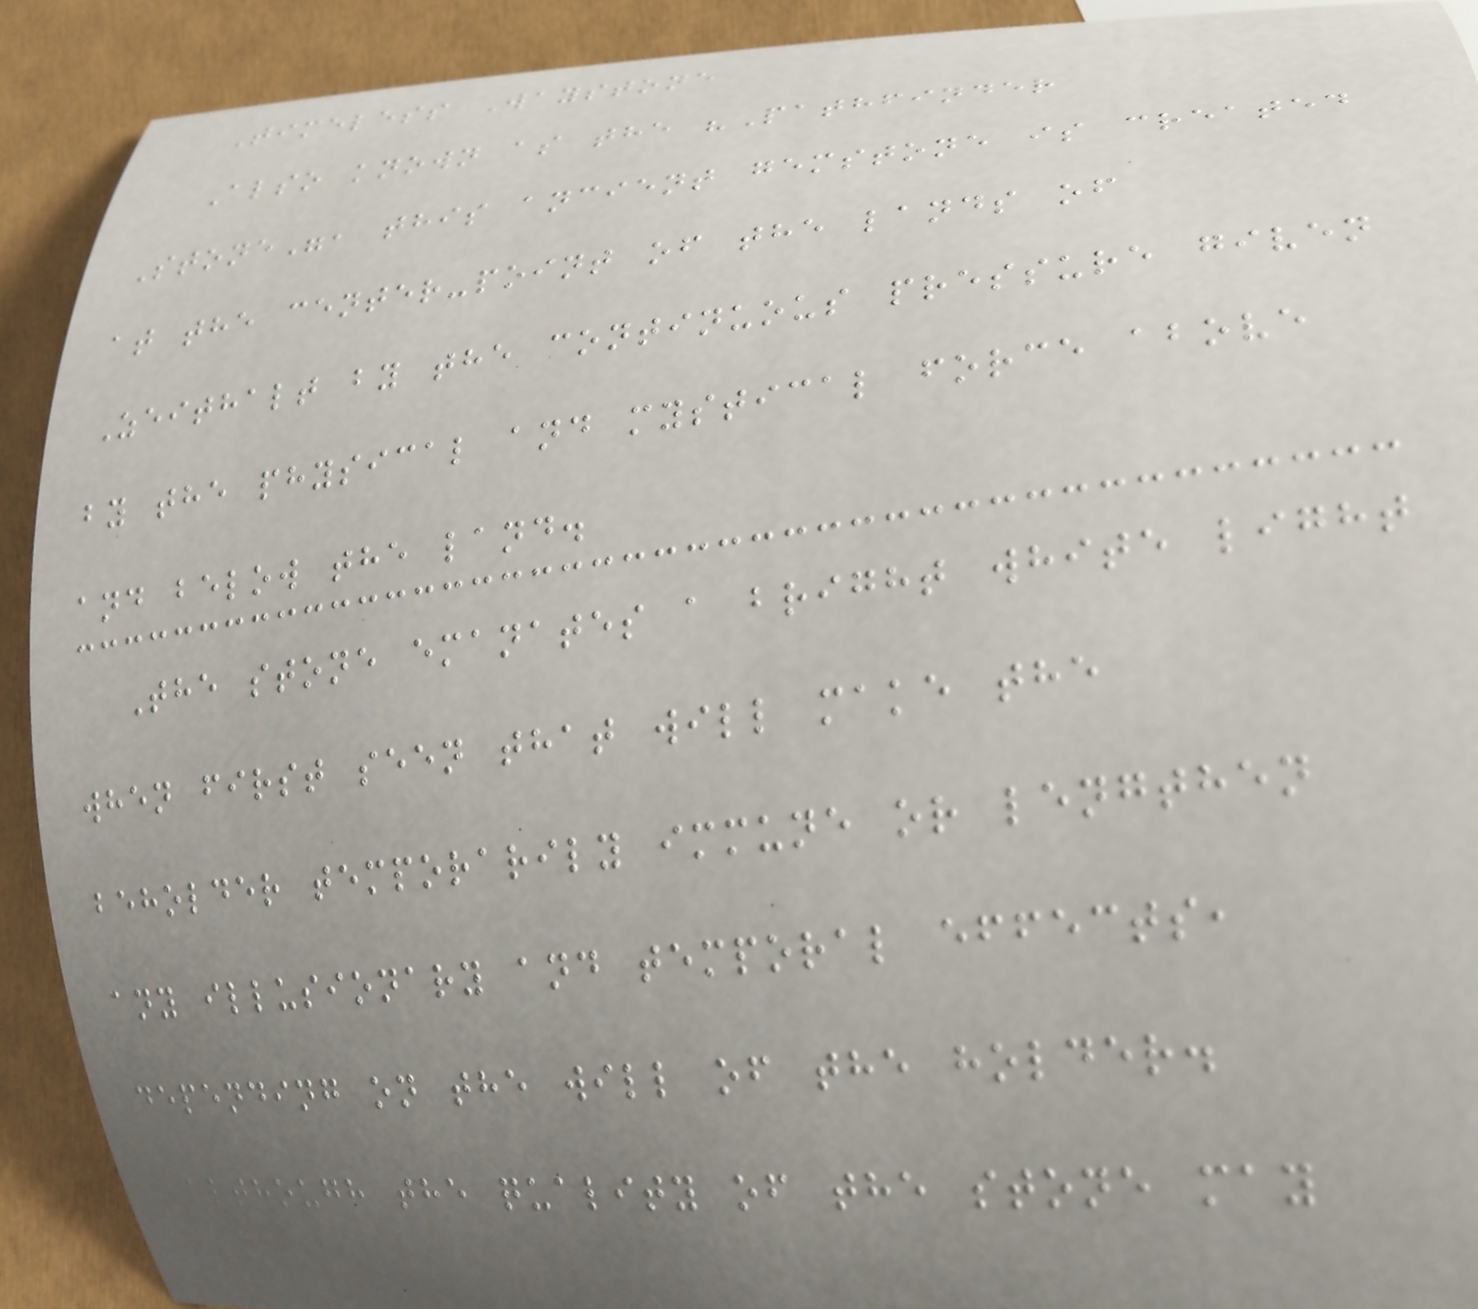Timeless Waystone
Also known as the "Pathfinder
Stone", this ancient gemstone is created
at the center-point of the lands of
Zeithalt by the continuous pressure given
by the physical and mystical force above
and below the land.
The stone emanates a bright white light
when first seen that will make the
beholder temporarily immune or lengthen
any illusionary and temporal effects,
depending on the will of the holder.
Although the quality of the stone may
